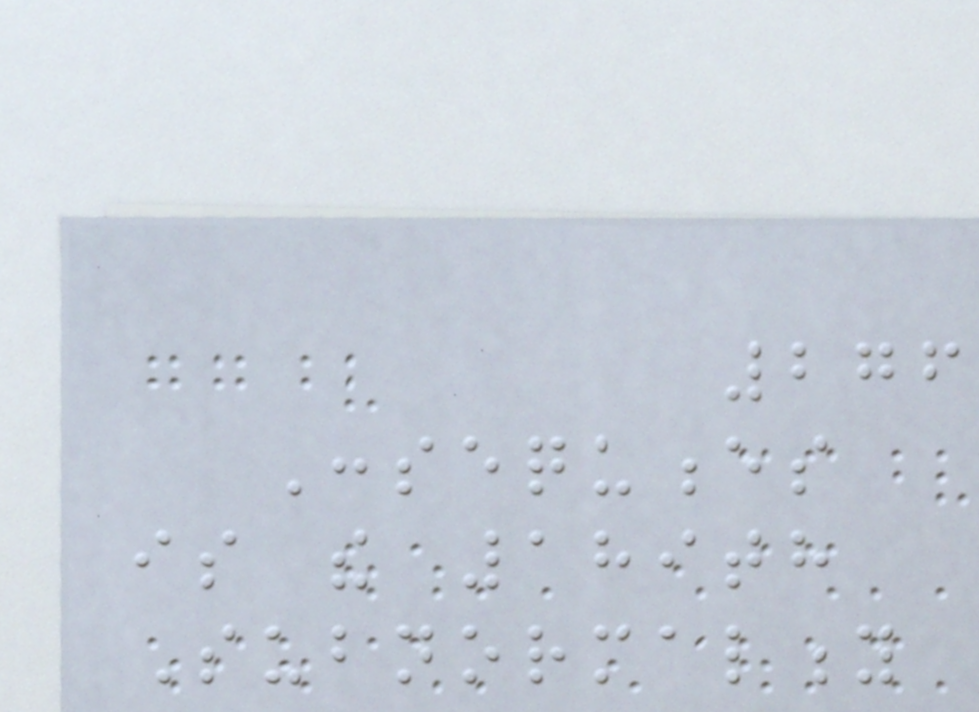276
Consequences
is the 189th
Subnormality
